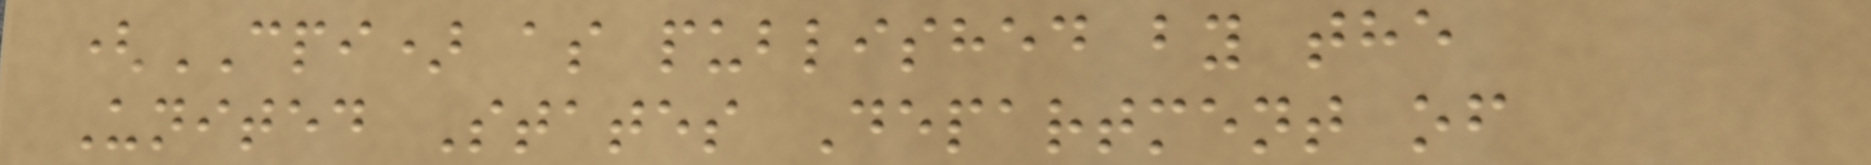(CPI) as published by the
United States Department of
